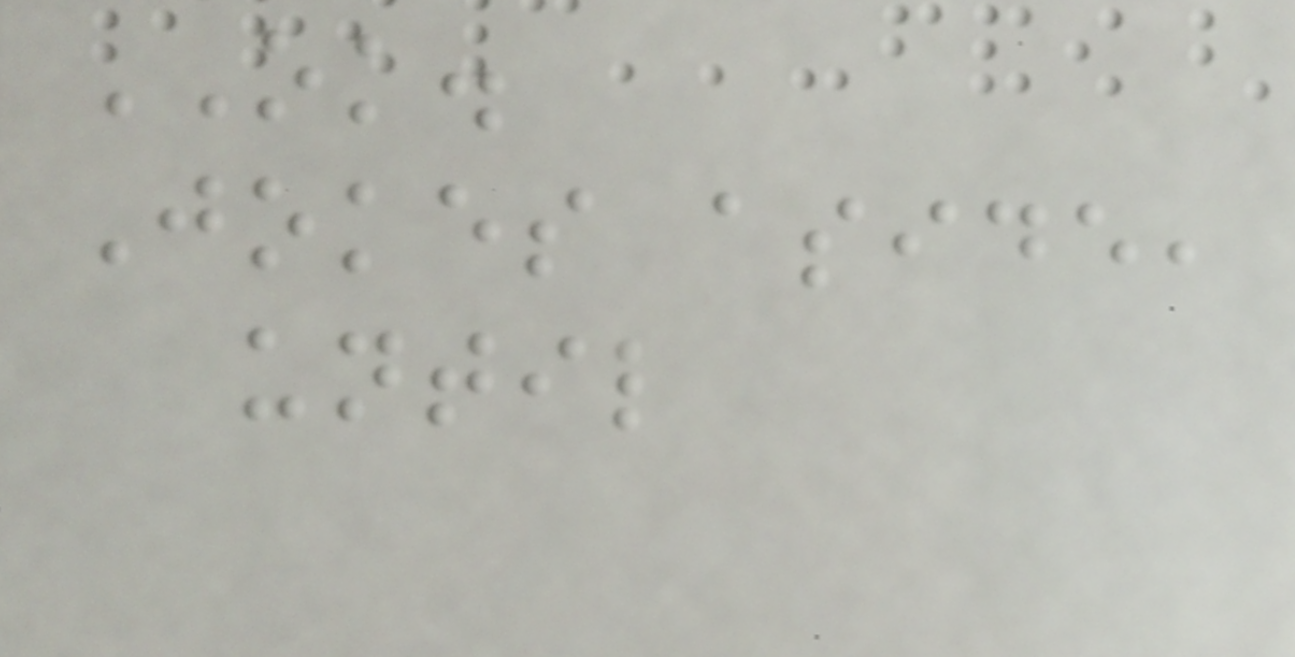OK.
Jokes aside,
until
